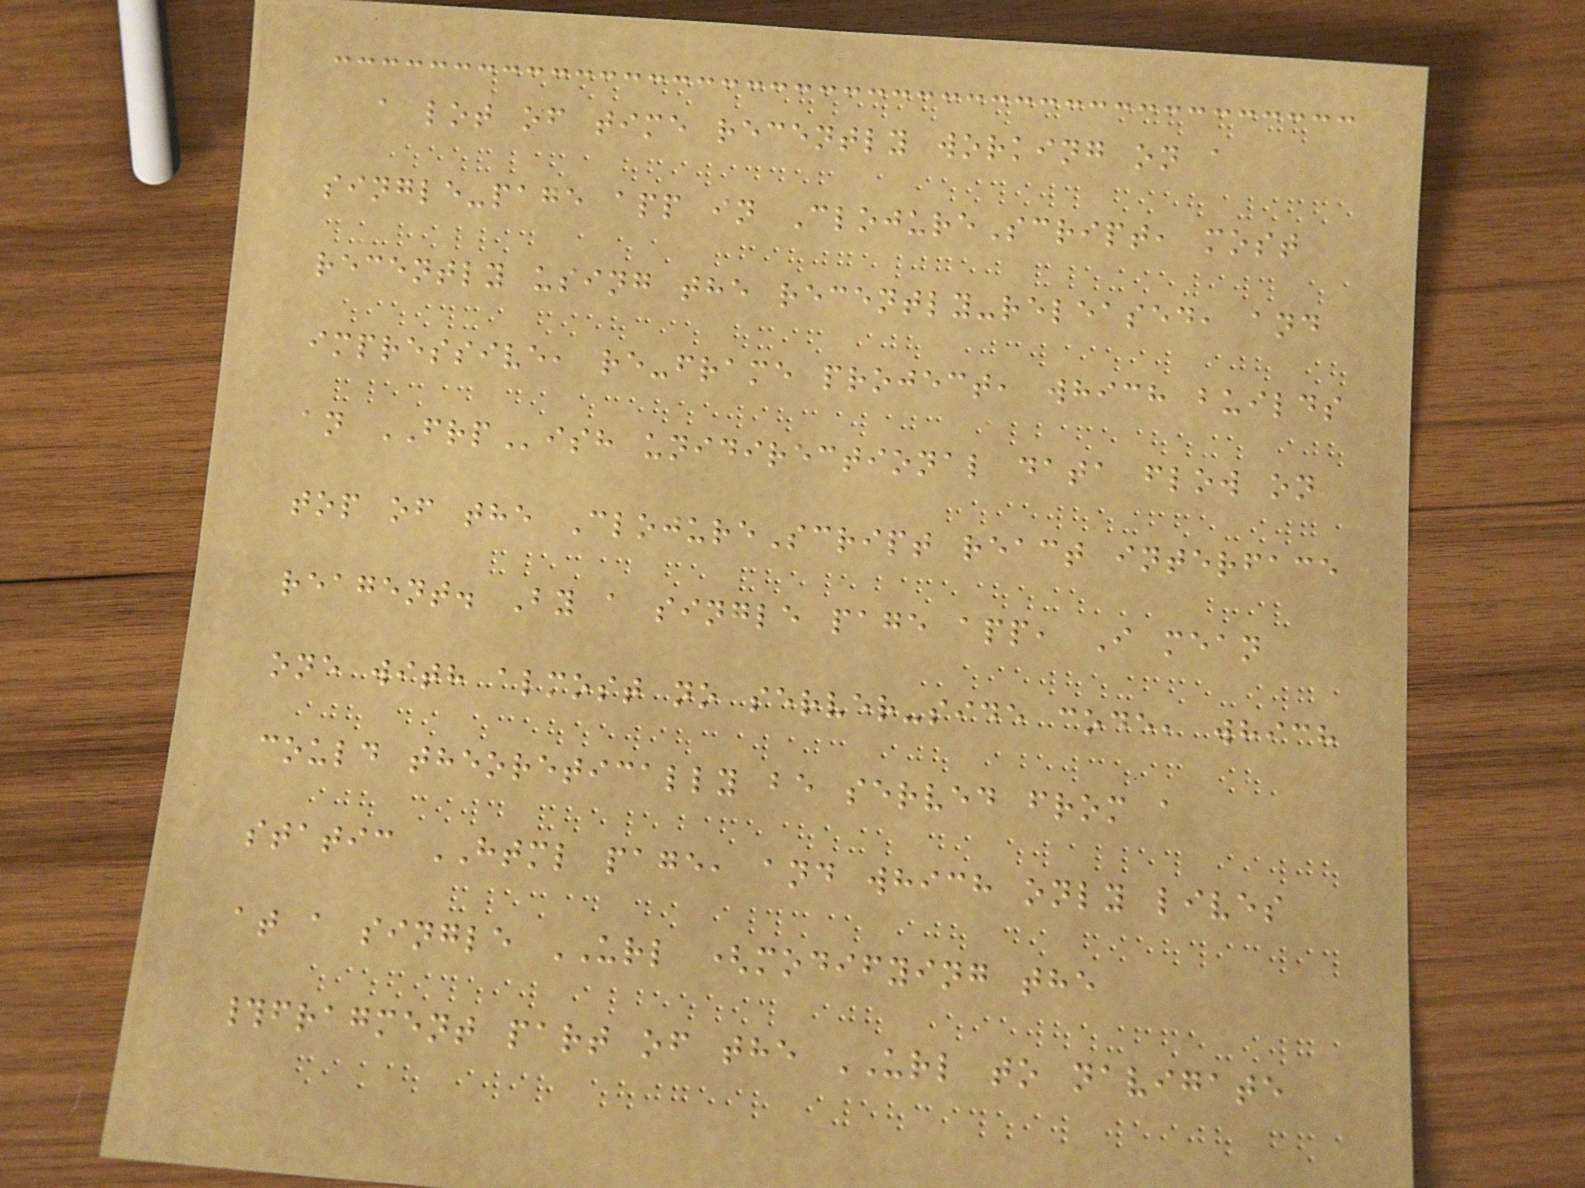a lot of time recently working on a
single-page app in ClojureScript, most
recently using the recently-released, and
impressive, re-frame project, which builds
an FRPish unidirectional data flow on
top of the ClojureScript react interface
reagent. By a single page app, I mean
one with almost no server-side code, which
could theoretically be served from a
static HTML page, and which only lives
at a single URL (modifying the
#fragment part of the URL to navigate
